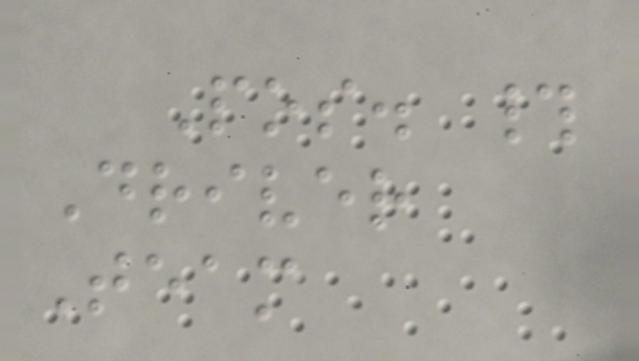Pos. #
Driver
Team
